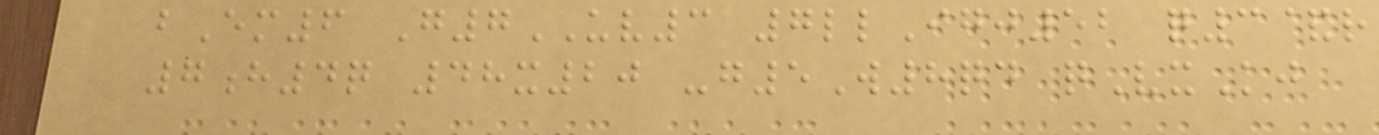bEm6 G7UV3 7llIgj52 q3&r
7h4q 48x20 -g5W8qd qVxKj
